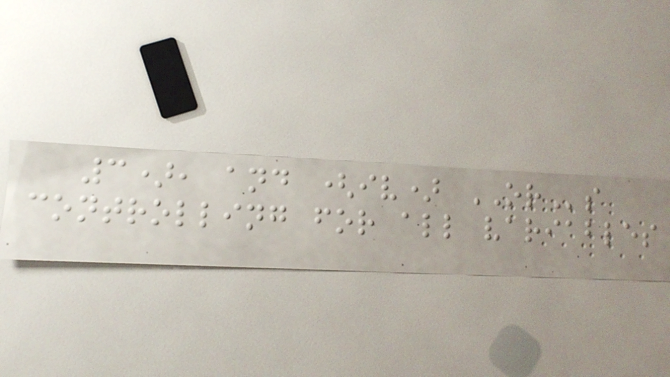3), and (iv) ORs
controlling for all variables
